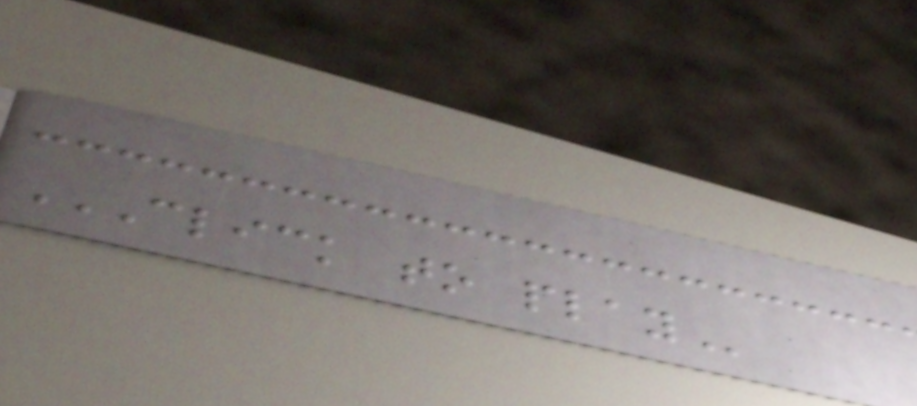CLICK TO PLAY
